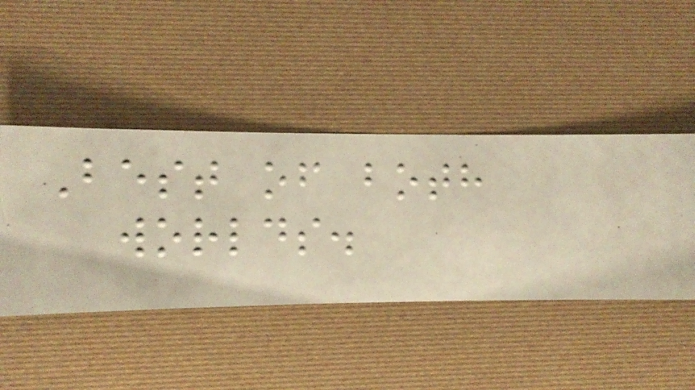Best of both
worlds.
